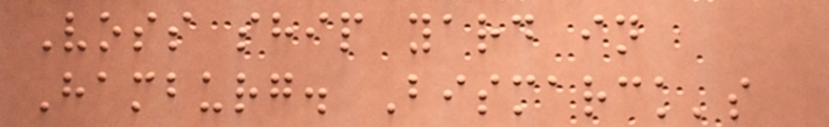Voss ship yard in
Hamburg. Bismarck's
